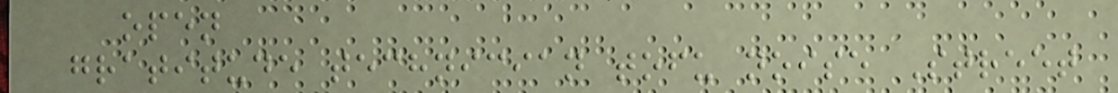open
gratitude technician tofu noise Street
